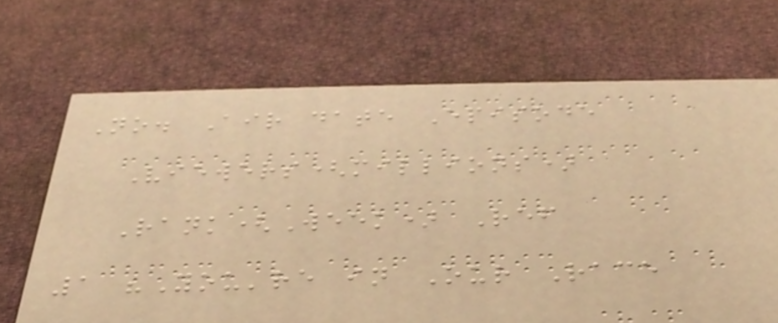No. Air date Episode
Viewers(millions)
Rank(Week) Ref
1 "You're in Our Race
